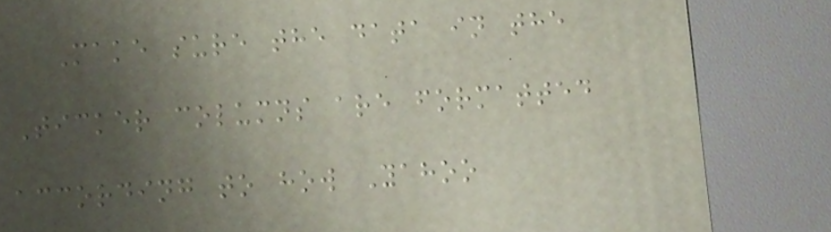Make sure the data in the
Ticker columns are formatted
according to how Yahoo
